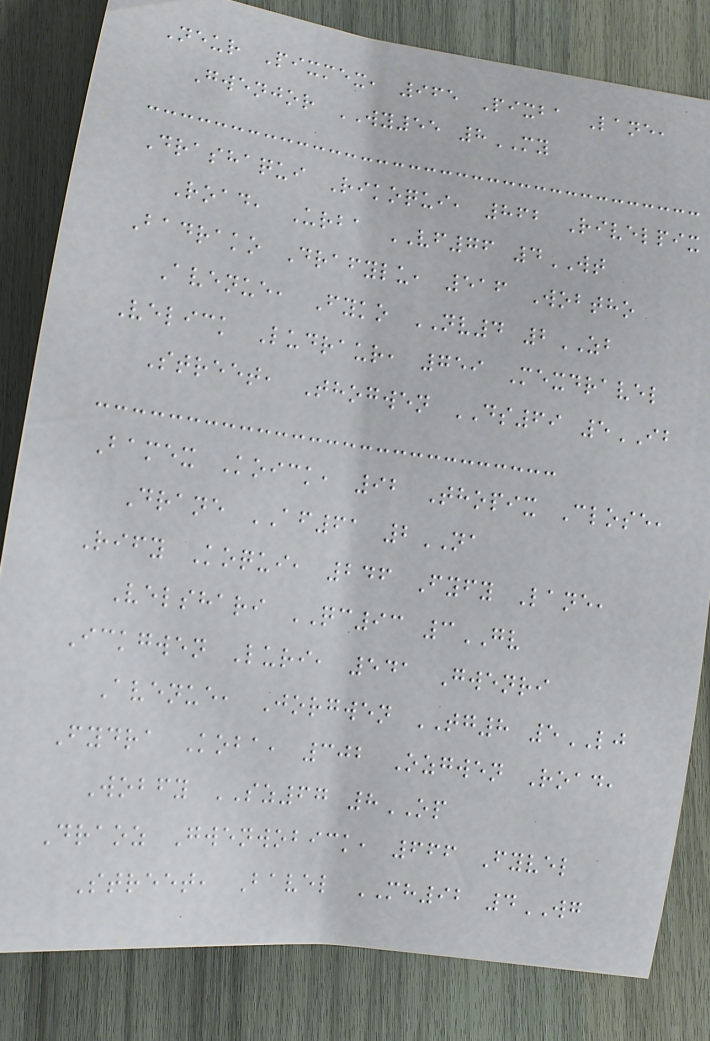Neur Pixmex, 965 Pixba Lane,
Gwenjor WY55 8MY
Drashaqui Rikoqui, 862 Rivelpix
Road, Urba VF76 4WT
Badrako Drafylu, 516 Wobtho
Avenue, Fyko NV4 2ZB
Velick Ludraur, 759 Mexdravel
Street, Thogwen DS69 5IB
Bamex Koick, 92 Thopix Close,
Drane AF61 2NA
Rify Koqui, 246 Fyfy Lane,
Velshari QC93 3GV
Ickgwen Luri, 541 Gwenri
Avenue, Jorgwen TG8 5LJ
Fydra Koba, 302 Ozgwen Road,
Wobfy SZ67 8OP
Draoz Gwenwobick, 666 Fyvel
Street, Bavel MH92 4WG
